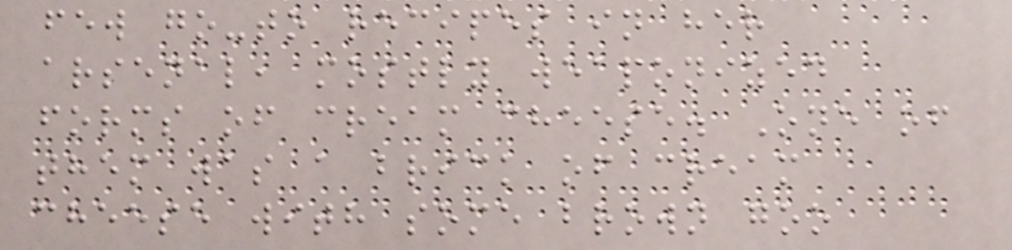few go-to recipes in her
arsenal, mostly weaponized
forms of cream cheese. One of
them was a brick of cream
cheese with some brown goo
